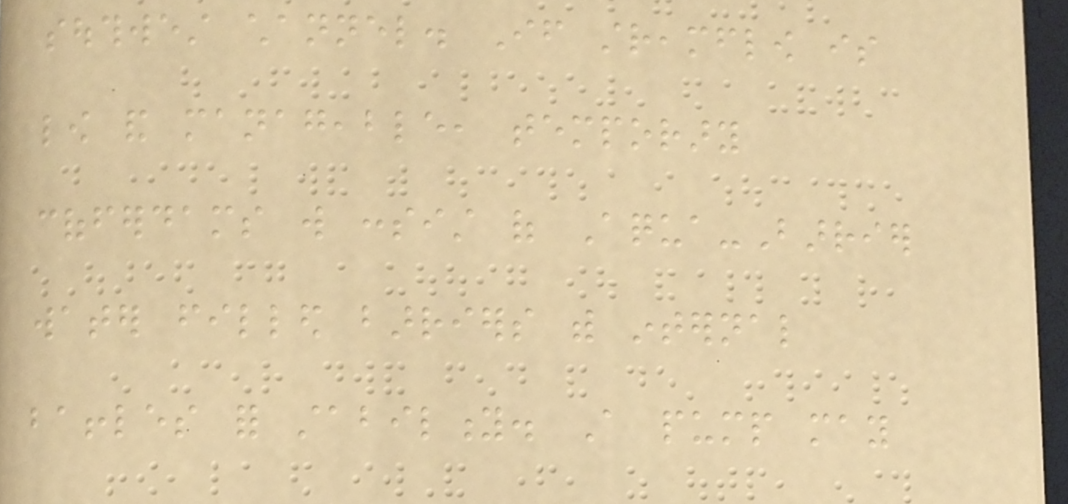southwest channel. If streamflow is
low and manageable, temporary
cofferdams will consist of Aqua-Barrier
water filled barriers with internal
baffles for stability. A pump may
